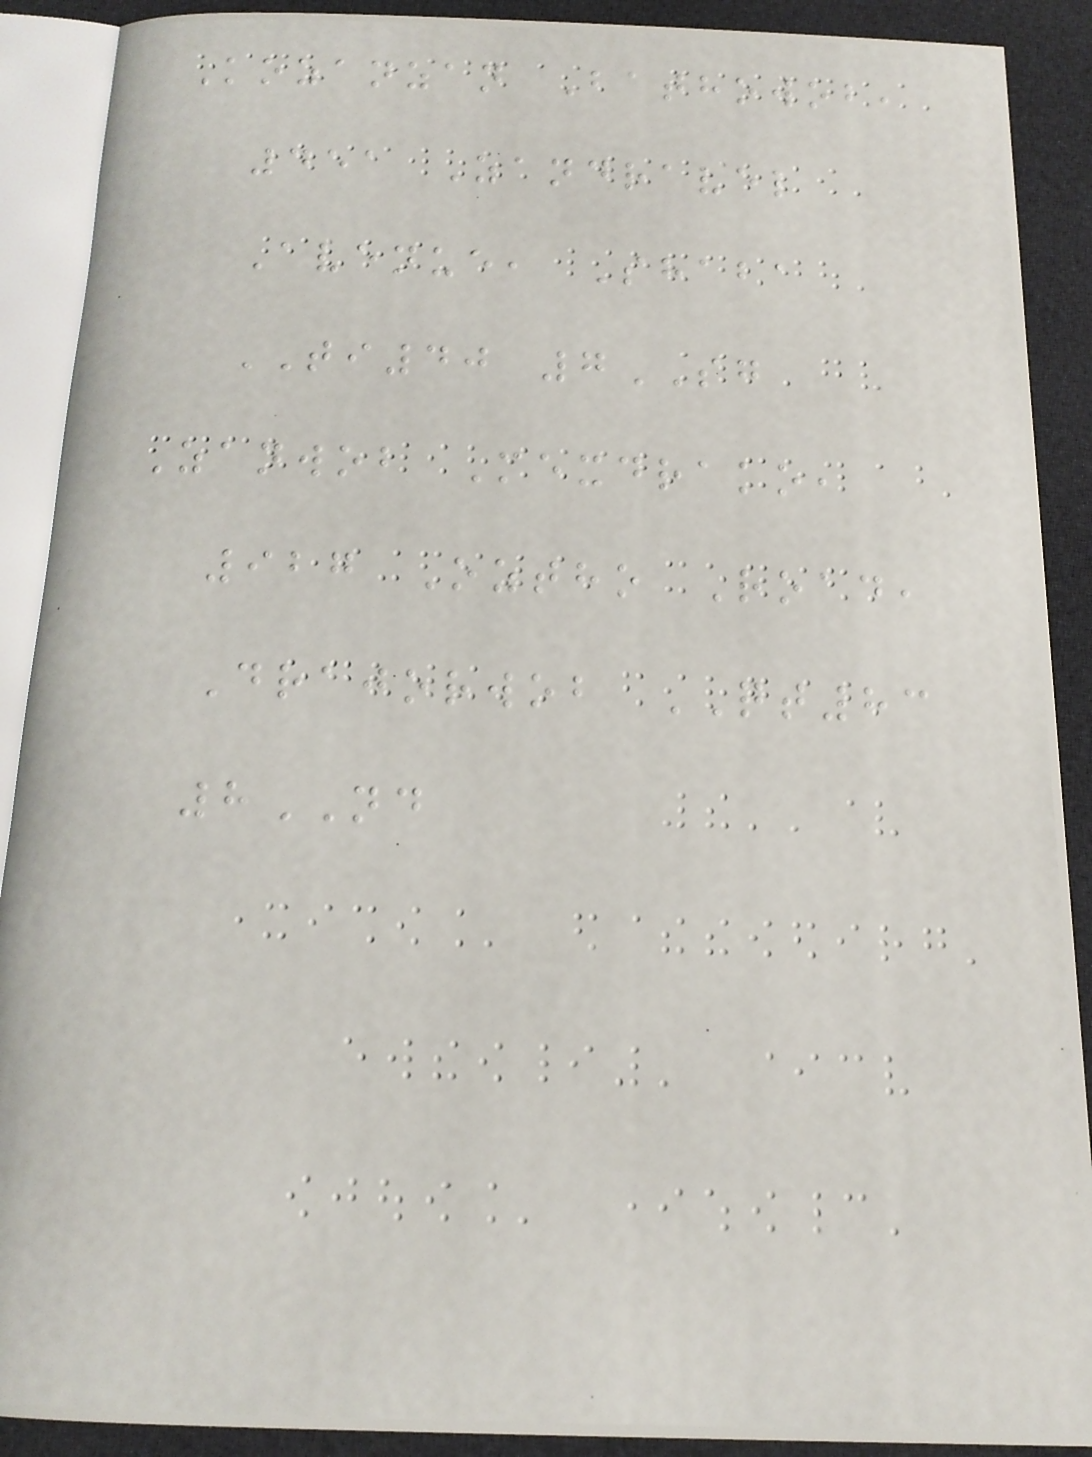Kozanzan Bathowob,
451 Zandravel
Avenue, Shaba
TI40 7SG
Zanwob Mexdrako,
927 Oztho Road,
Drajorwob QT83
8ND
